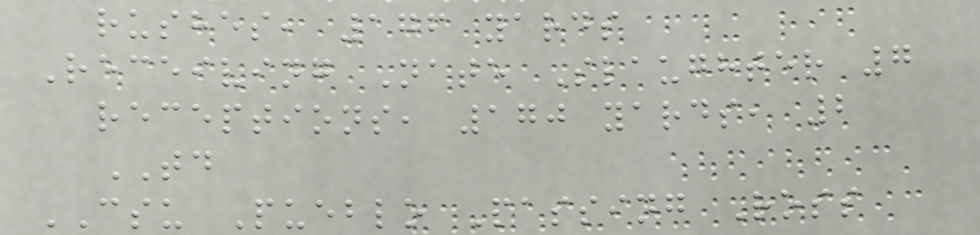rushes, 176 yards
Receiving Nate Slaughter 7
receptions, 170 yards, 2
TD
CSU Pueblo Passing Ross
